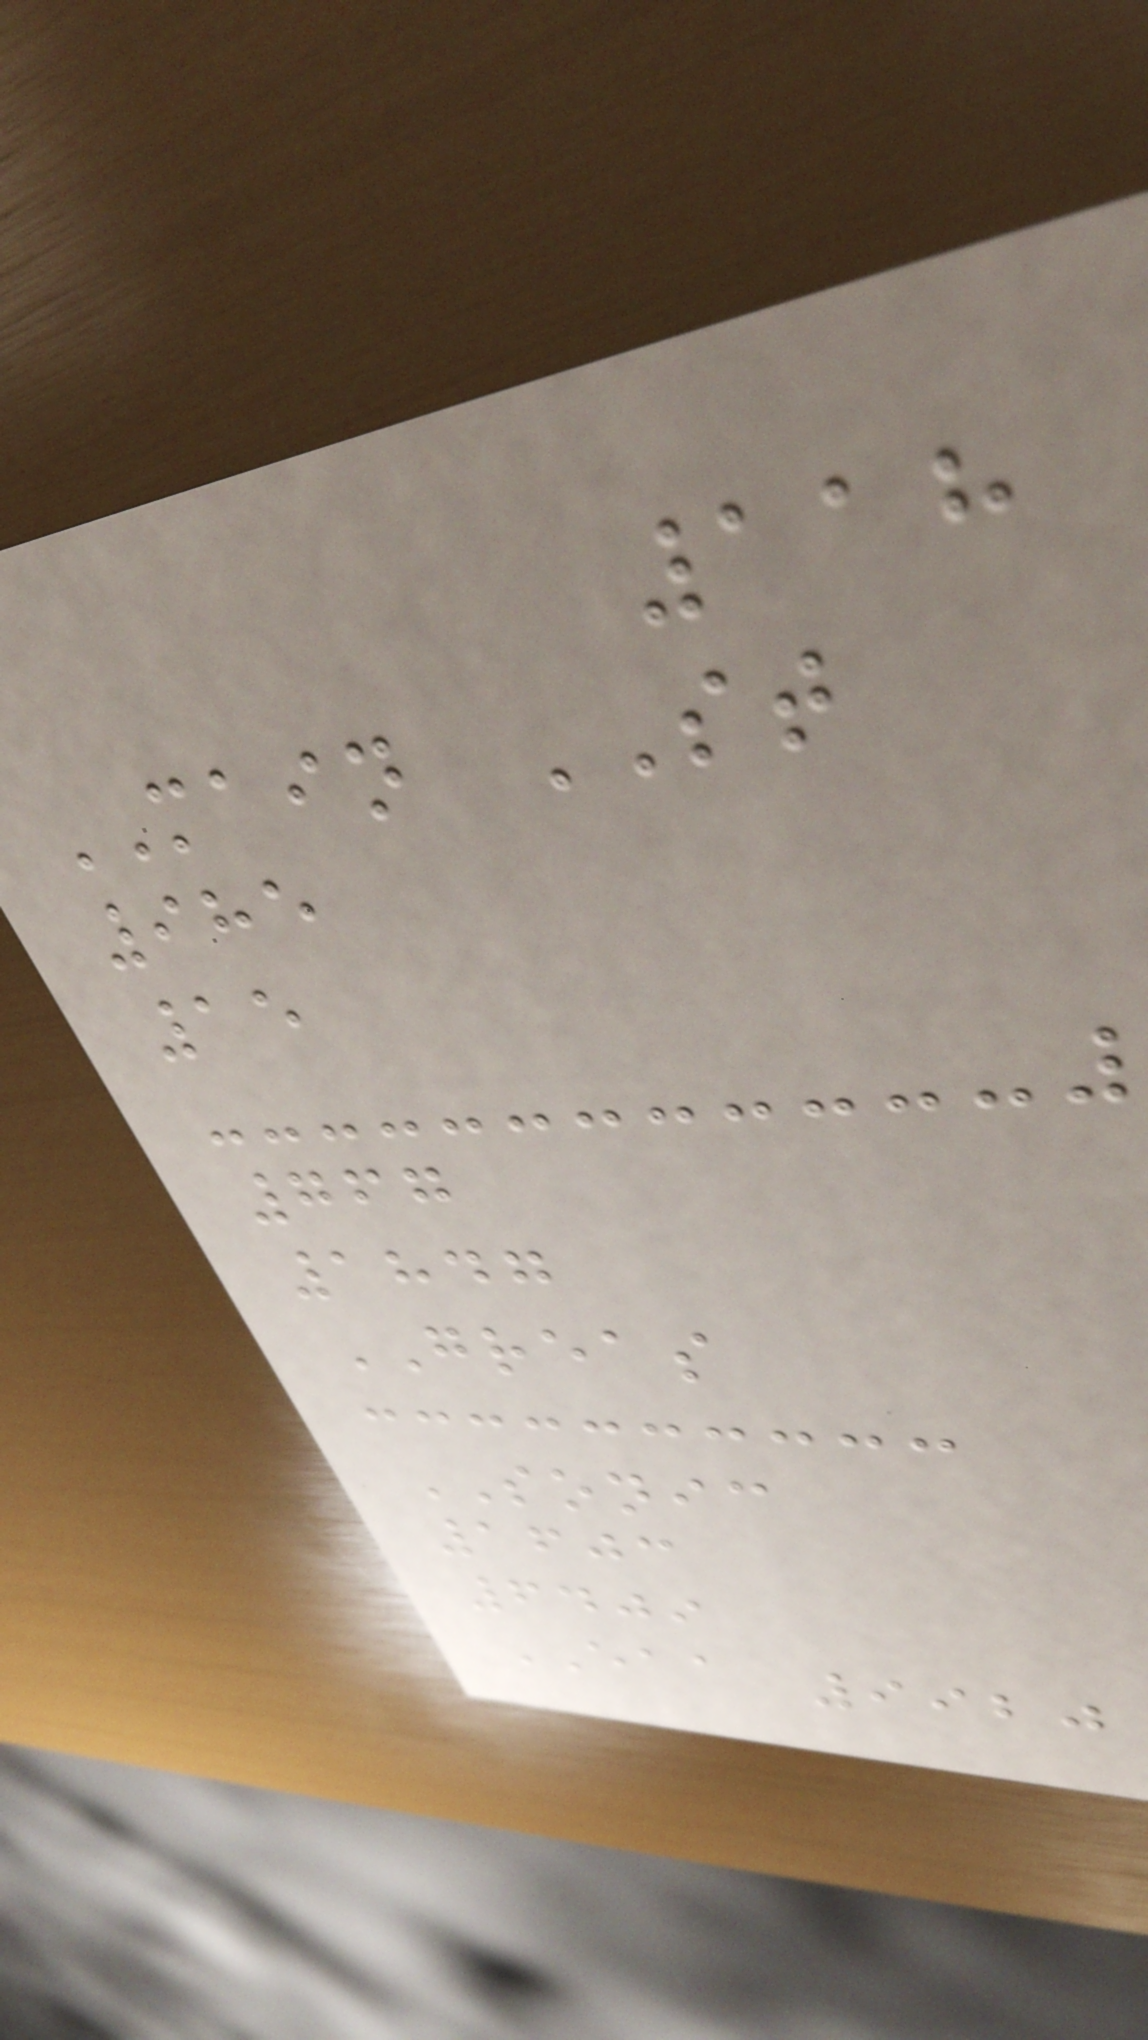118
MAIN ST
985
15
767
1847
GREAS
SONIC
1603
6409
EAA 9920
